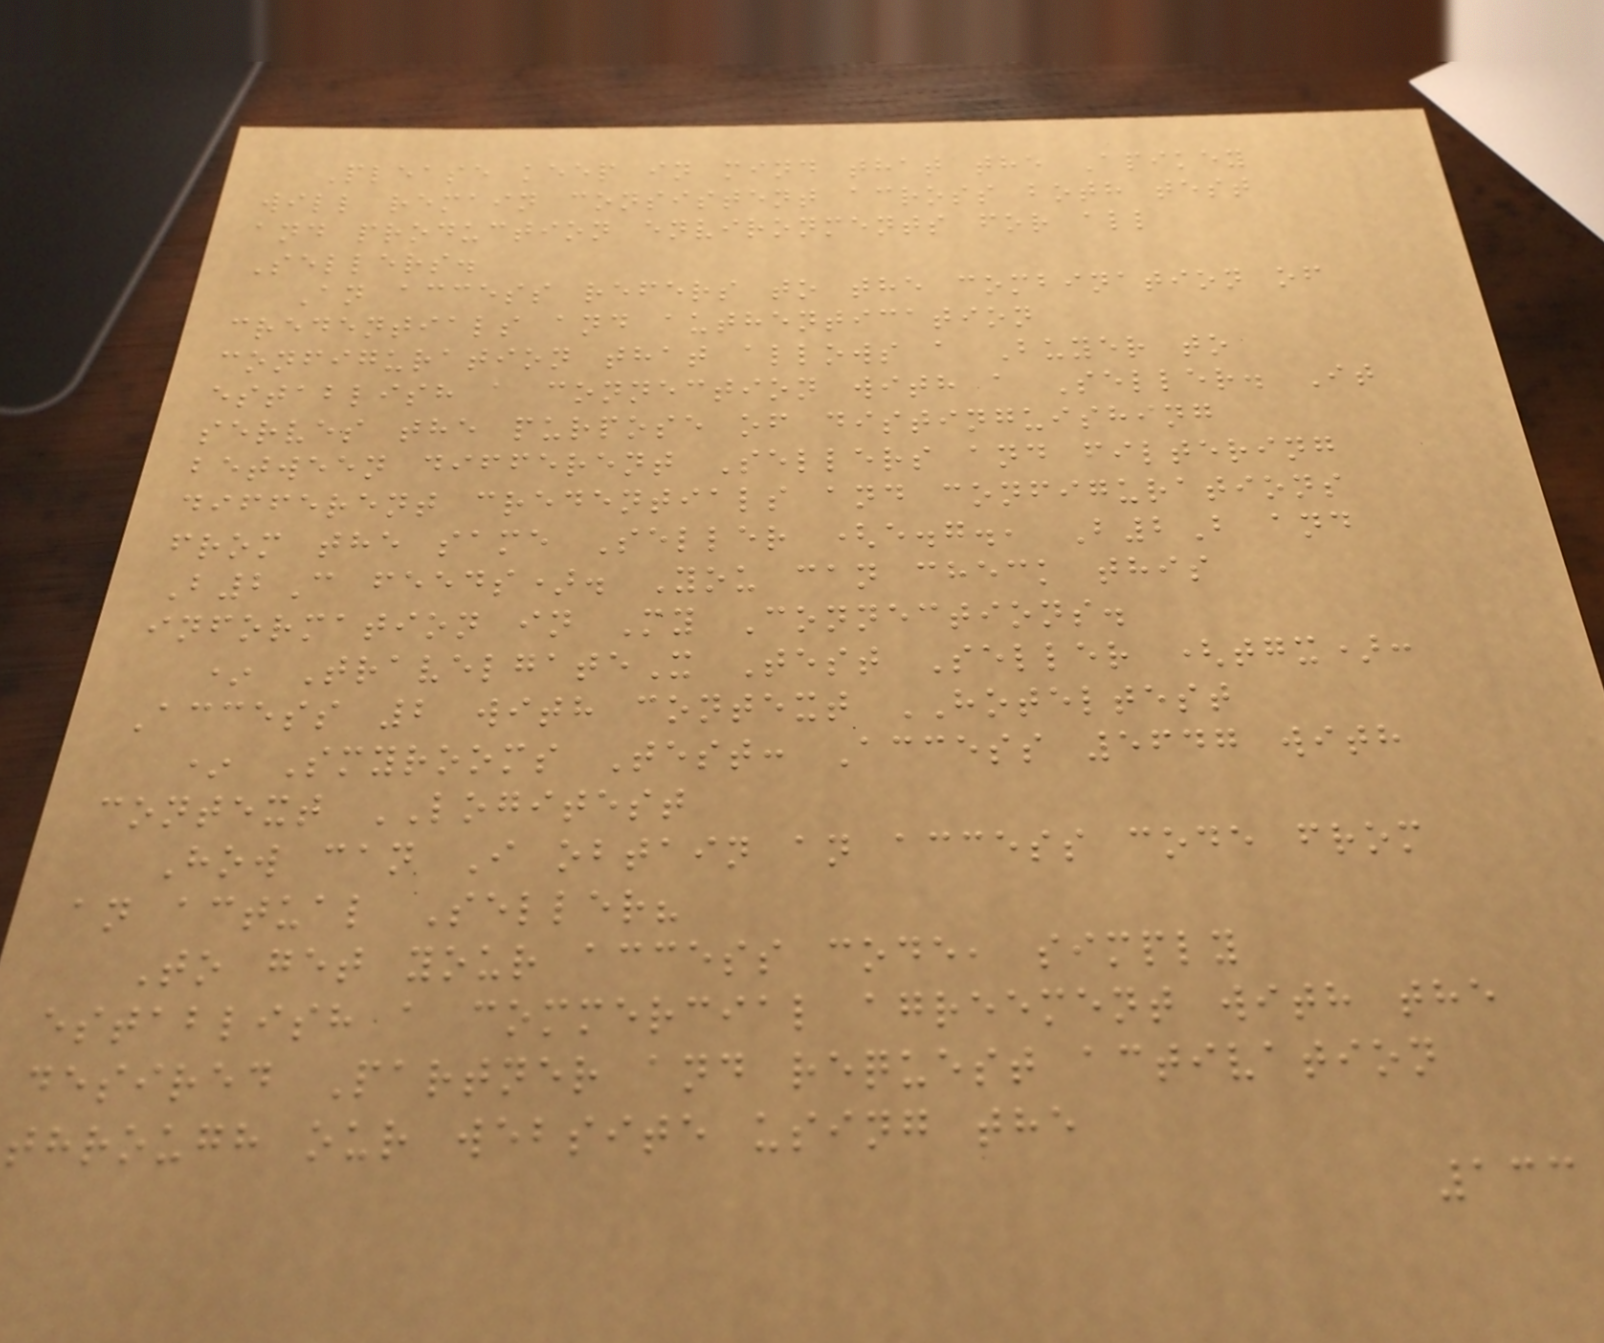Please keep in mind that the Apikey
will remain consistent across both test
and production environments for all
Sellers.
An access refers to the combination of
credentials and authentication
configuration that allows a Buyer to
establish a connection with a Seller. It
serves the purpose of distinguishing
between different Sellers and filtering
different credentials and configurations
from the same Seller (e.g., B2B and
B2C feeds). You can check this
information in My Connections.
* TravelgateX Test Seller (tgx):
Access 2 with context HOTELTEST
* Smyrooms Test: Access 5647 with
context LOGITEST
How can I obtain an access code from
an actual Seller?
To get your access code, simply
establish a commercial agreement with the
desired Partner and request activation
through our website using the
133
